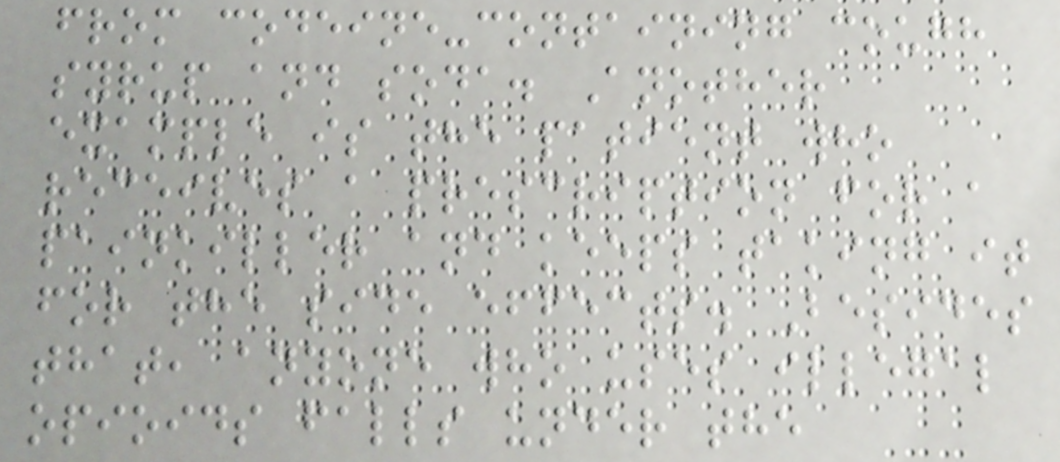from codeine-containing cough
syrup and soda. Another
example is the patient who
receives a prescription for a
painkiller and keeps taking it
for the side effects. Besides
that, anyone who uses illegal
opioids falls under the
